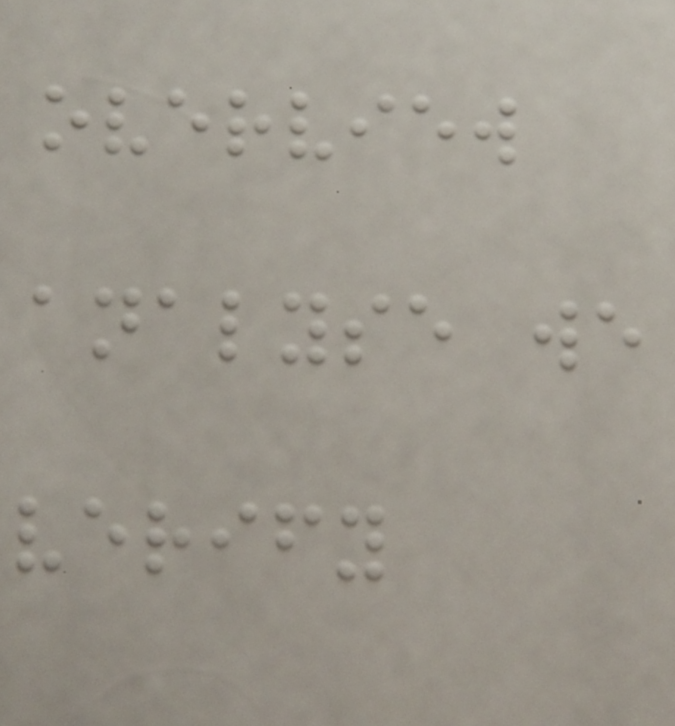overview
analyse we
verify
